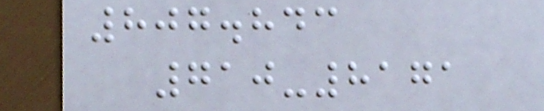807.843
710-8171
